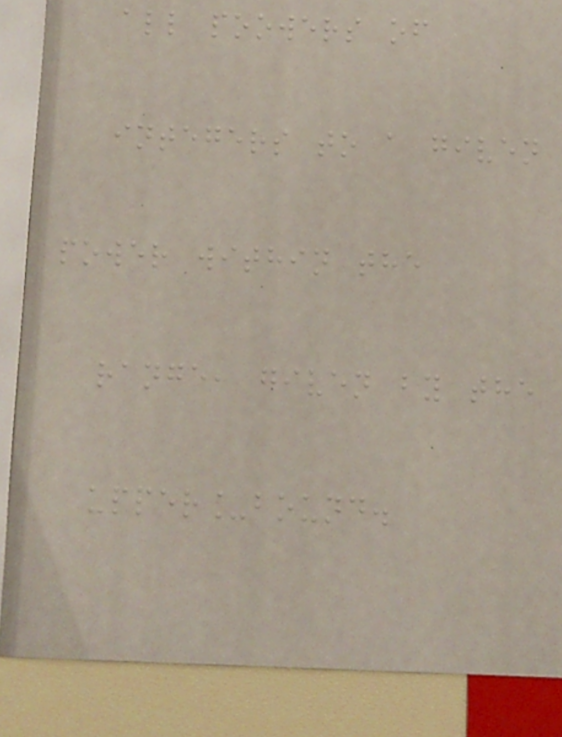all poowers of
integers to a given
power within the
range, given by the
upper_bound.
